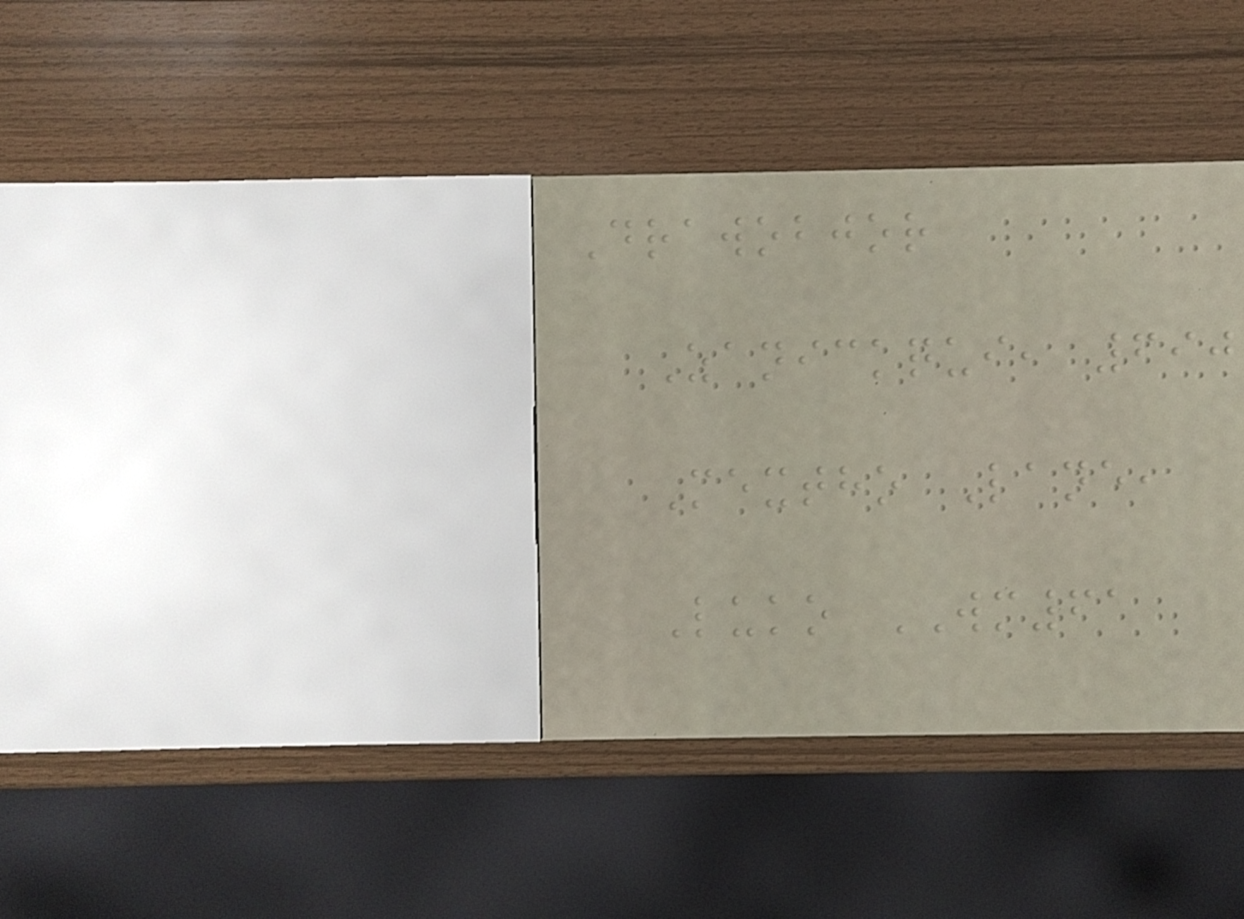Drawobjor
Zanickqui, 690
Mextho Lane,
Luko WM61
